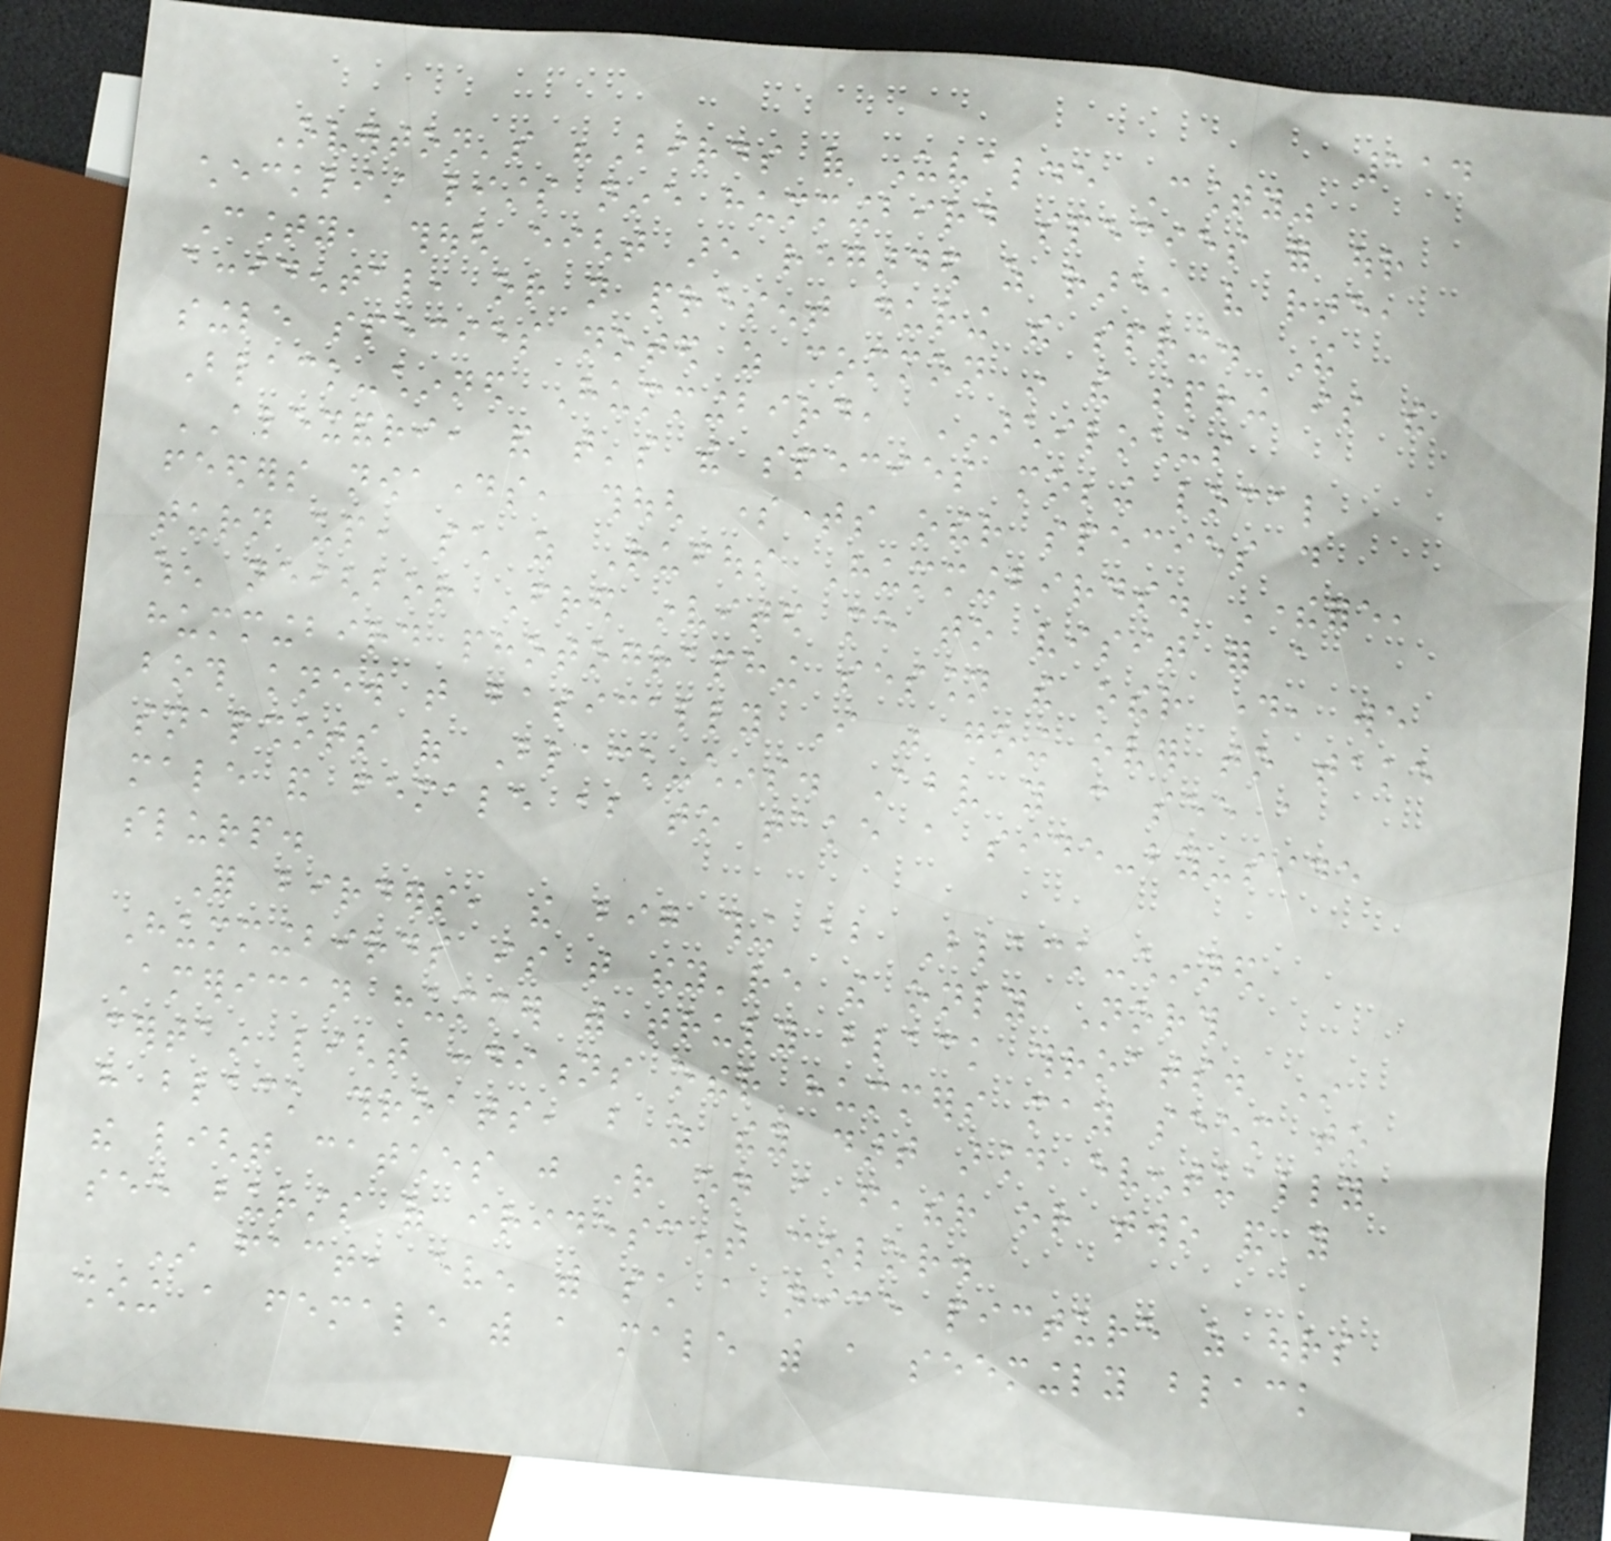114
Overton's "Birds of Uvalde County"
checklist lists nine hummingbird species for our
County, though eight are regarded as rare, very rare,
accidental, or not present during the spring. The
single species noted as common in the spring is the
Black-chinned Hummingbird, ARCHILOCHUS
ALEXANDRI, and that's the species mobbing local
feeders nowadays, though sometimes other species do
turn up, such as Rufous Hummingbirds. Therefore,
when neighbor Fred invited me to visit for a
hummingbird photographing session the other day, we
both knew that basically I was going over to take
snapshots of Black-chins. Above you can see a
male and female about to take a side-by-side
slurp.
For birders, the big thing about Black-chinned
Hummingbirds is that they're the only North
American hummer with truly black throats. In
certain light conditions other hummers may seem to
have black throats, but as they dart around eventually
the light catches just right on a feather or two and you
see bursts of iridescent color.
In fact, even with such a nice picture as ours
showing a female with a male with a seemingly black
